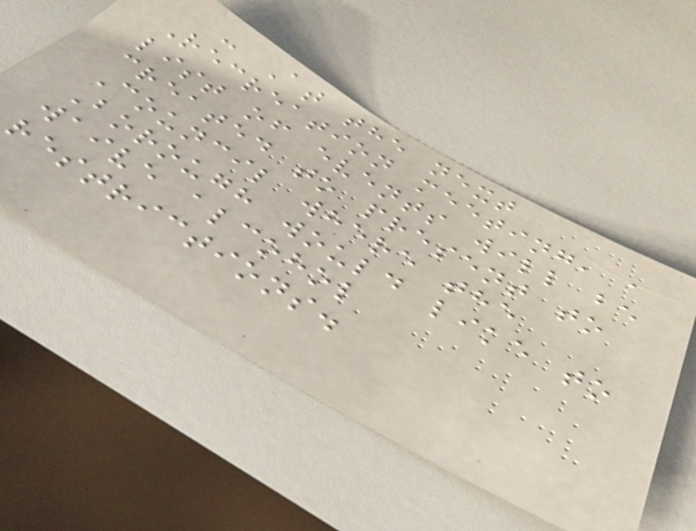- At the next
Recreation meeting, a
list of events will be
created to present to
Council where the
Borough would like to
waive alcohol
restrictions.
